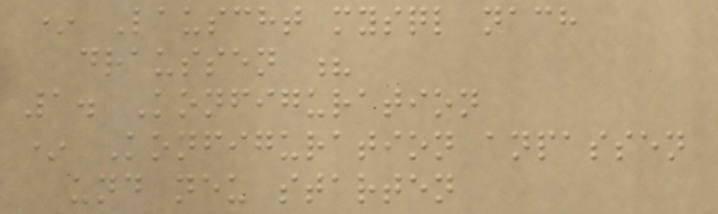* Lauscht mysql nach
draussen ?
1. Konfiguration
* Konfiguration anpassen
und neu starten
